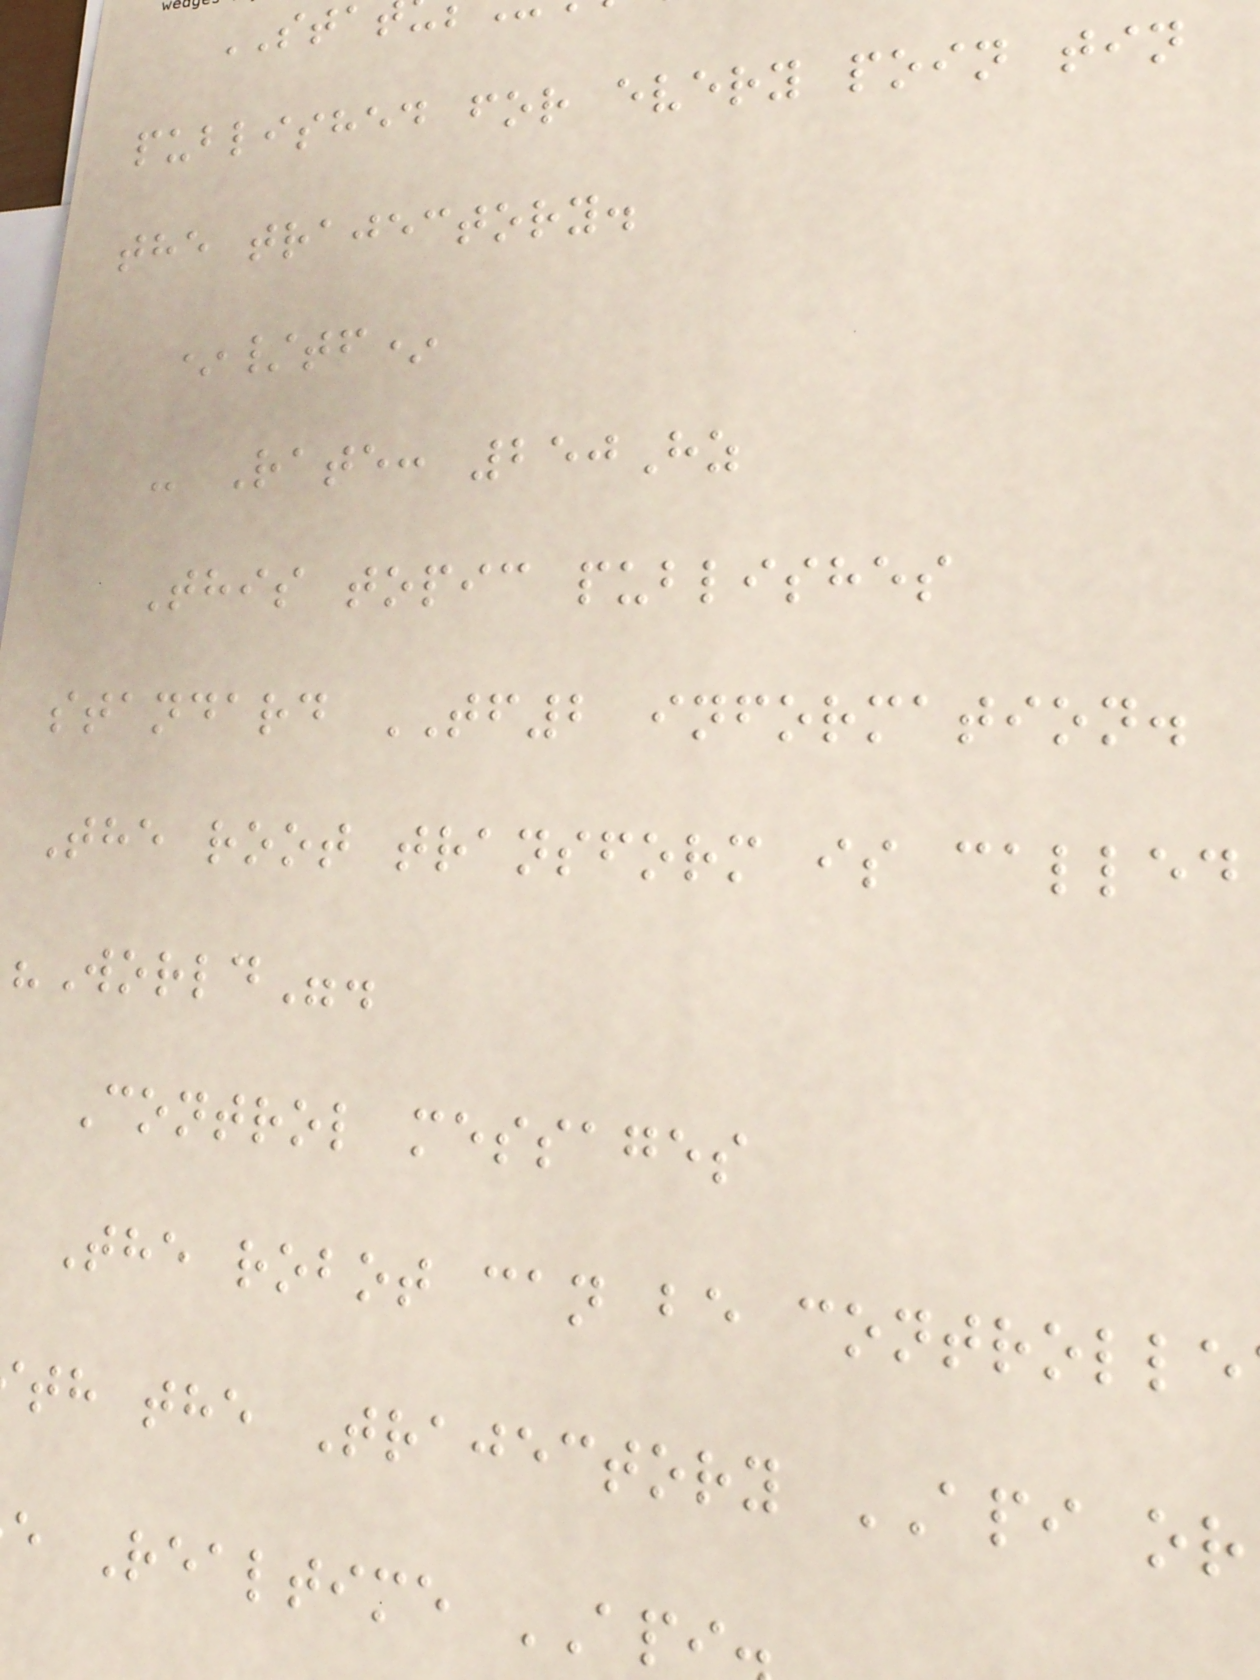published for every poin tin
the trajectory.
*/tf*
- Rate: 250Hz
This topic publishes
standard TF2 information.
The root transform is called
"World".
Control messages
The robot can be controlle
th the Trajectory API or
e Realtime API
